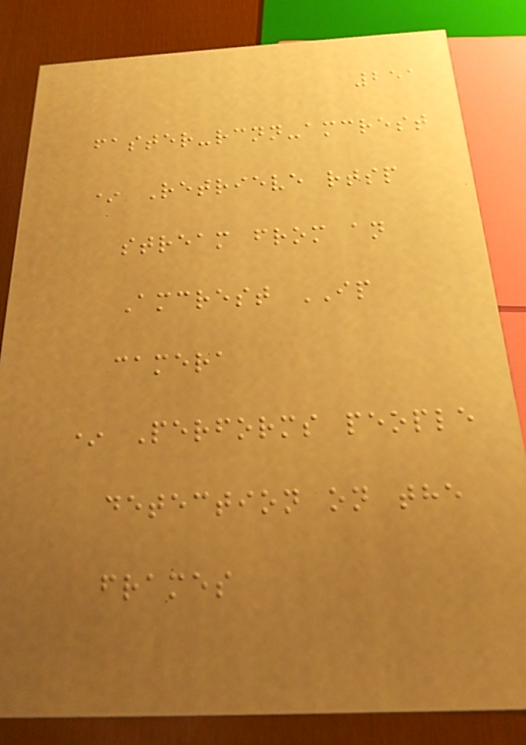251
faster-rcnn-amcrest
* Retrieve rtsp
stream from an
Amcrest IP
camera
* Performs people
detection on the
frames
